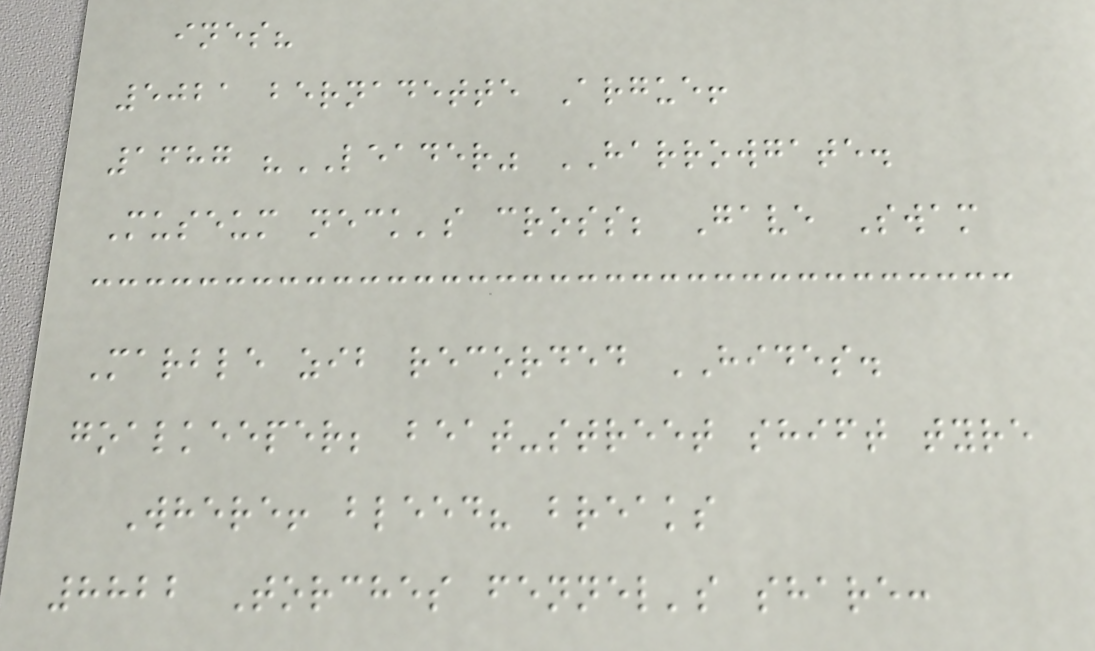ines?
5021 bernadette Argue!
1687 "LEADER" HARROWGATE.
Museum neck's cross; Gave Swam
Marble zib recorded HIDES.
goalkeeper; beat-street shift tyre
Where! bleed? breaks
8822 Torches fennel's share:
